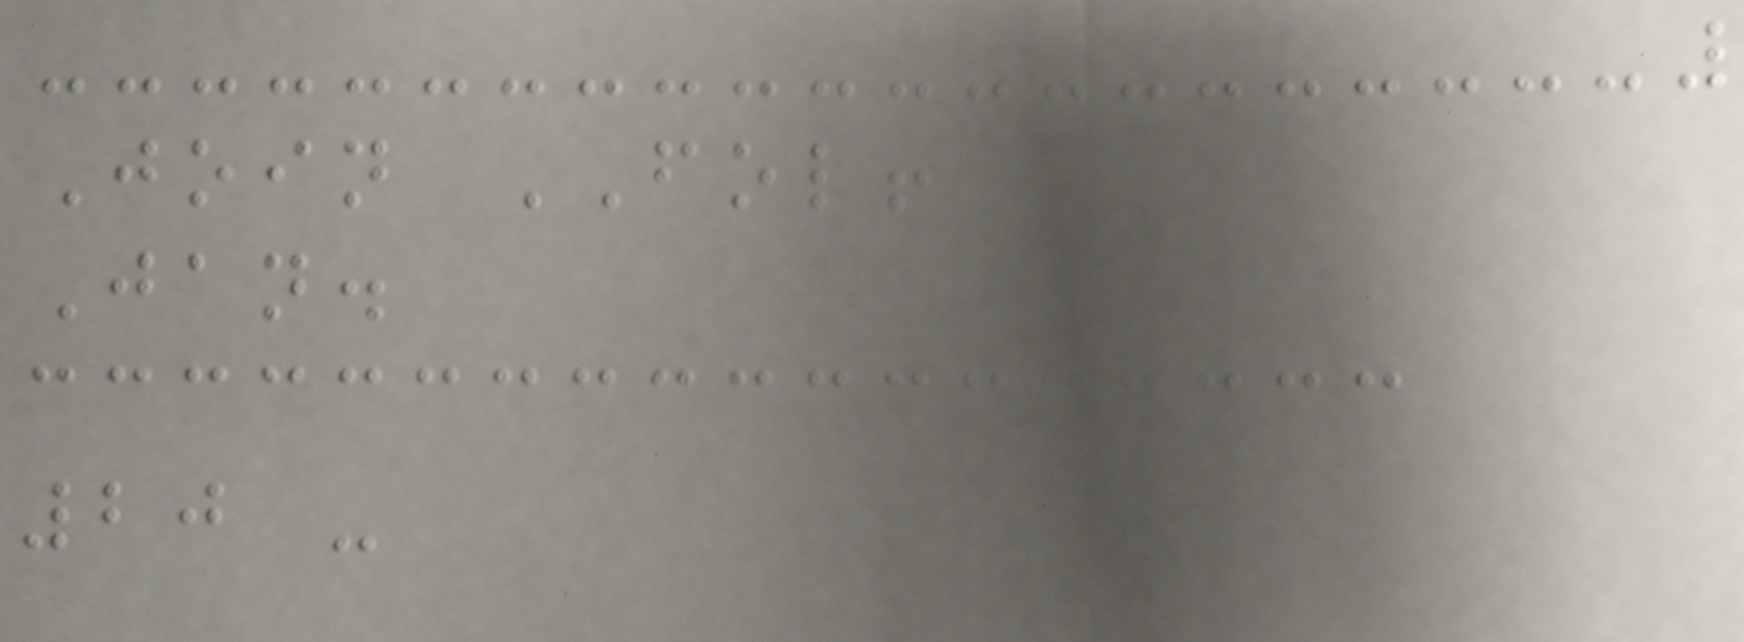Join FOL!
Jan.
20 -
